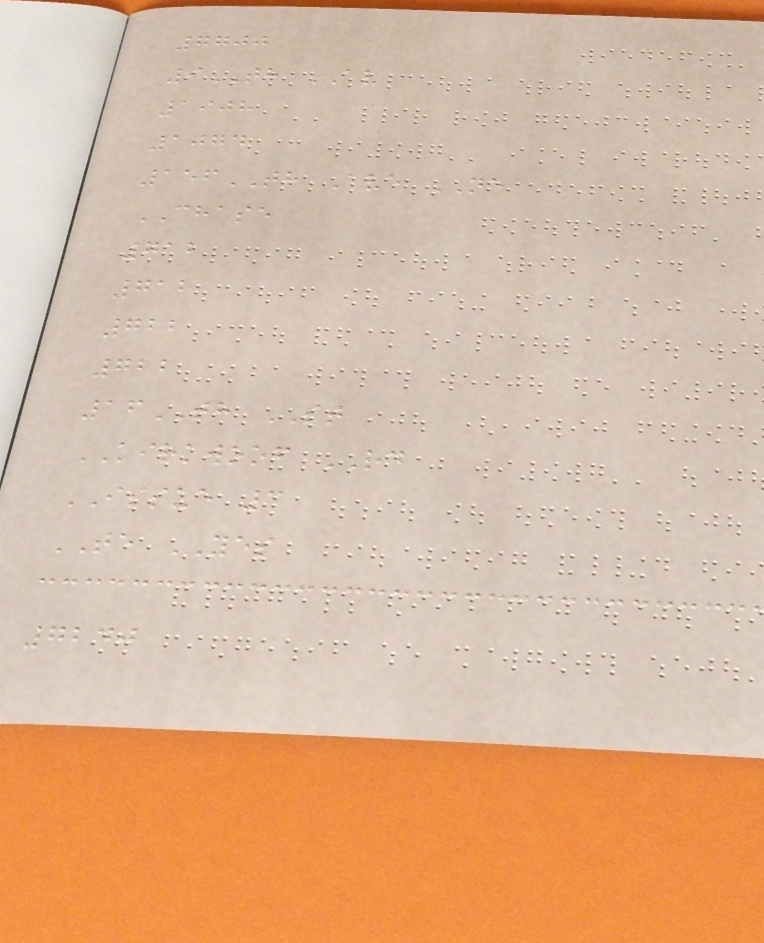7700
9TH AV
1908
1074
156TH Ave NE
CHASE
712
712
722
722
16TH ST
KIRKWOOF RD
ISSUE 3
TE YES
7240
